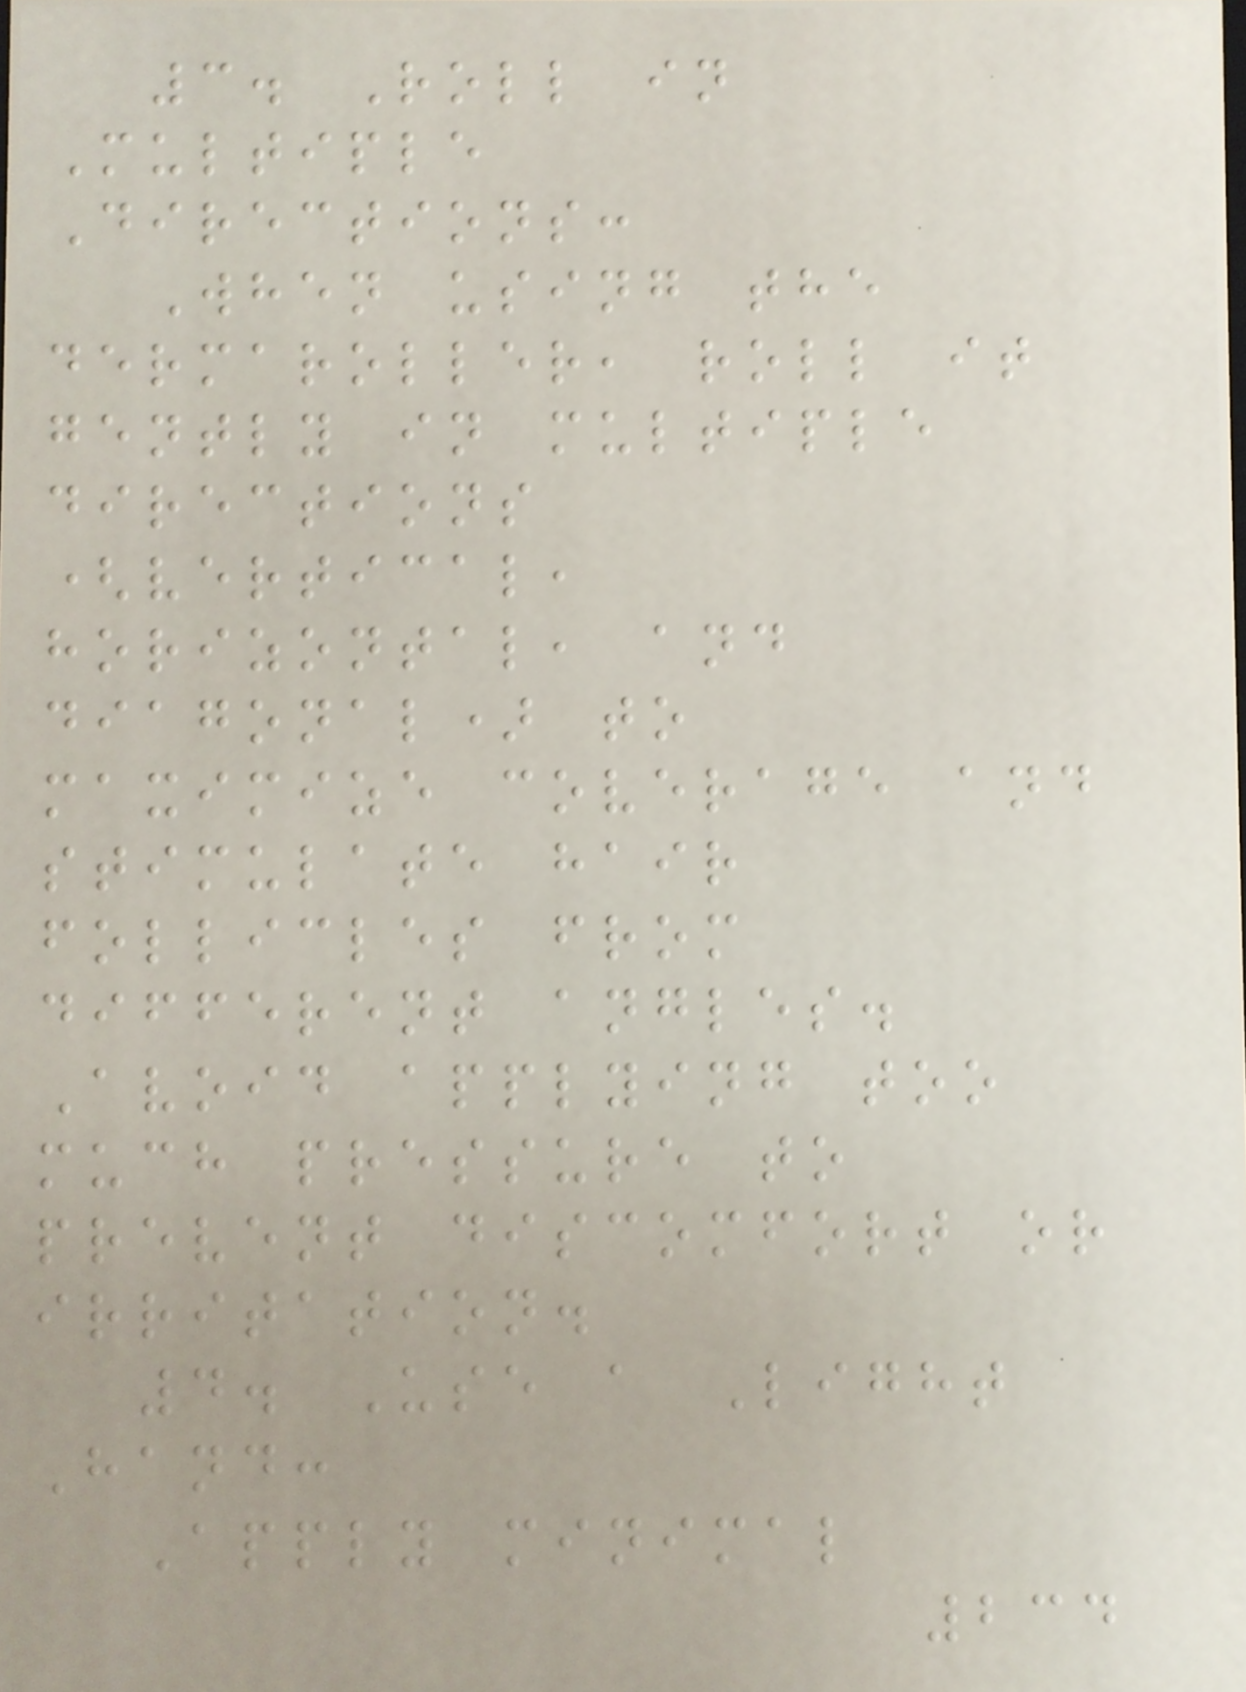3. Roll in
Multiple
Directions:
When using the
dermaroller, roll it
gently in multiple
directions
(vertical,
horizontal, and
diagonal) to
maximize coverage and
stimulate hair
follicles from
different angles.
Avoid applying too
much pressure to
prevent discomfort or
irritation.
4. Use a Light
Hand:
Apply minimal
234
